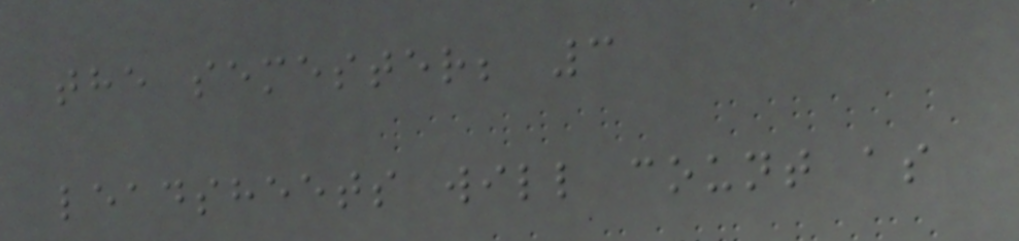the semester; 3
leadsheets will count as
